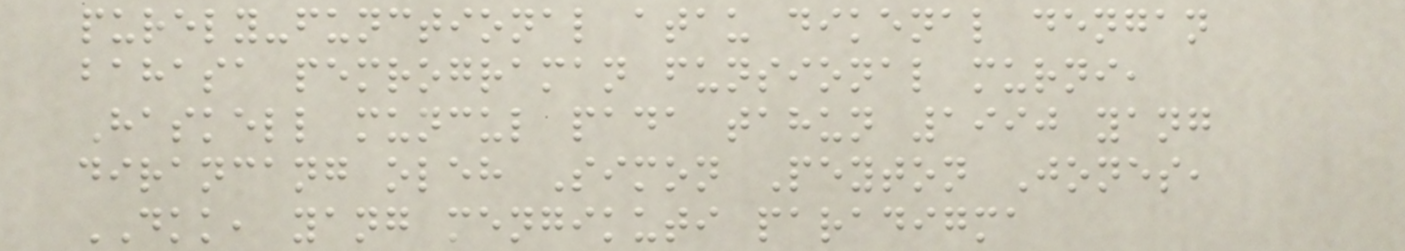purely-functional atau dikenal dengan
bahasa pemrograman funsional murni,
Haskell muncul pada tahun 1990 yang
dirancang oleh Simon Peyton Jones,
DKK, yang mengikuti paradigma
